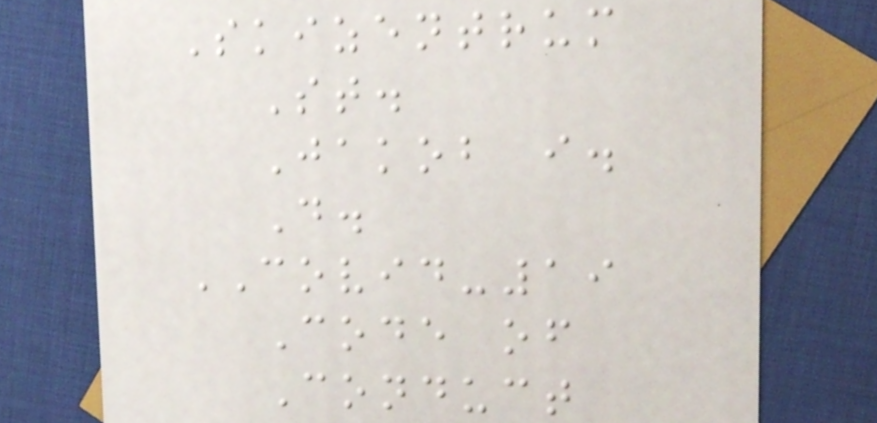Skizentrum
St.
Jakob i.
D.
COVID-19
Code of
Conduct
